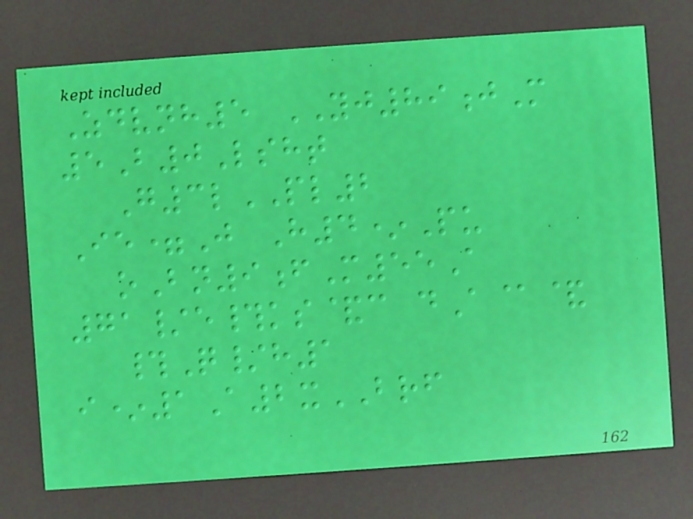Zdvnh5 YJ89jM
5B0Lsht
G3lPL2
Ie=J H4*Pu
oBn9fM55A
71/e#ks&c dA@&
#Q/h1
i*1A2xBRF
